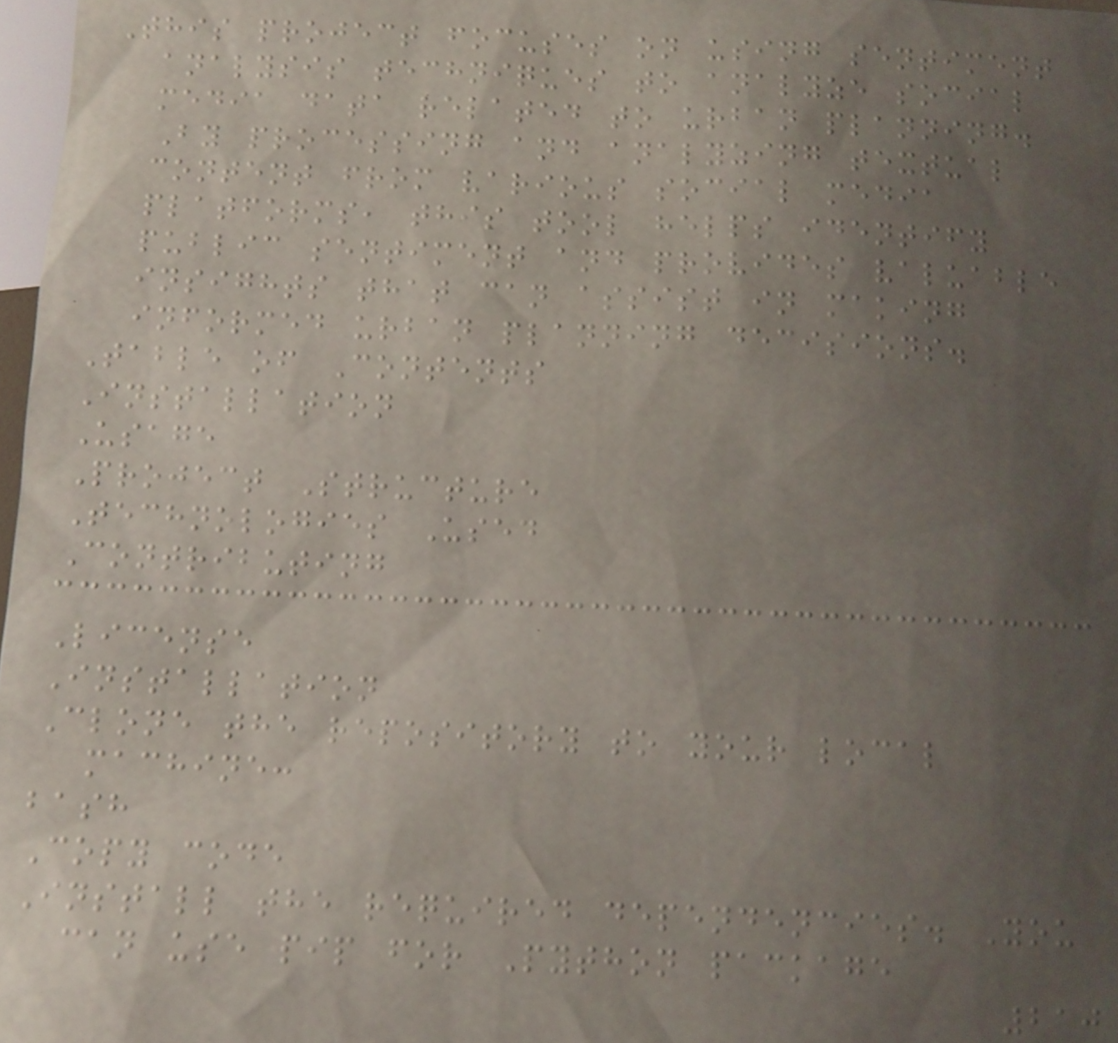This project focuses on using sentiment
analysis techniques to analyze social
media data related to urban planning.
By processing and analyzing textual
content from various social media
platforms, this tool helps identify
public sentiment and provides valuable
insights that can assist in making
informed urban planning decisions.
Table of Contents
Installation
Usage
Project Structure
Technologies Used
Contributing
License
Installation
Clone the repository to your local
machine:
bash
Copy code
Install the required dependencies. You
can use pip for Python package
210
